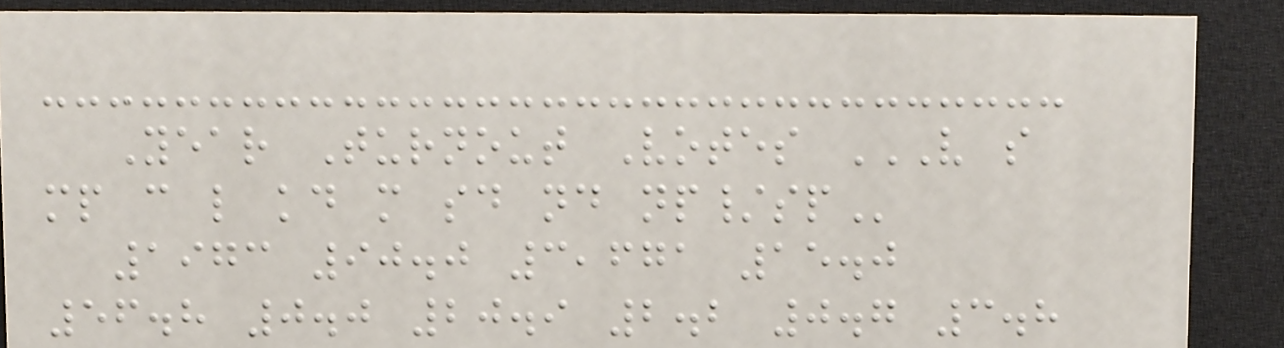Year Turnout Votes V S
MP C L KD M SD ND NP/SP
1973 90.0 3,671 15.0
56.8 0.0 20.9 2.2 0.7 3.8
